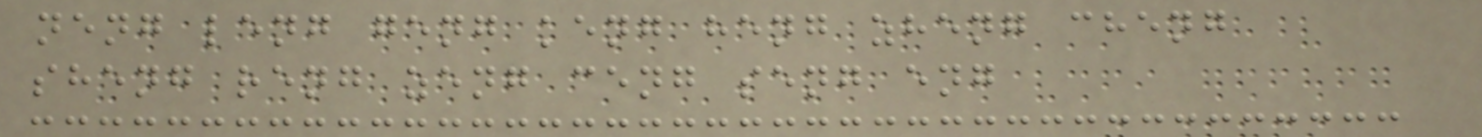neng leng geng keng heng zheng cheng
sheng reng zeng ceng seng eng
